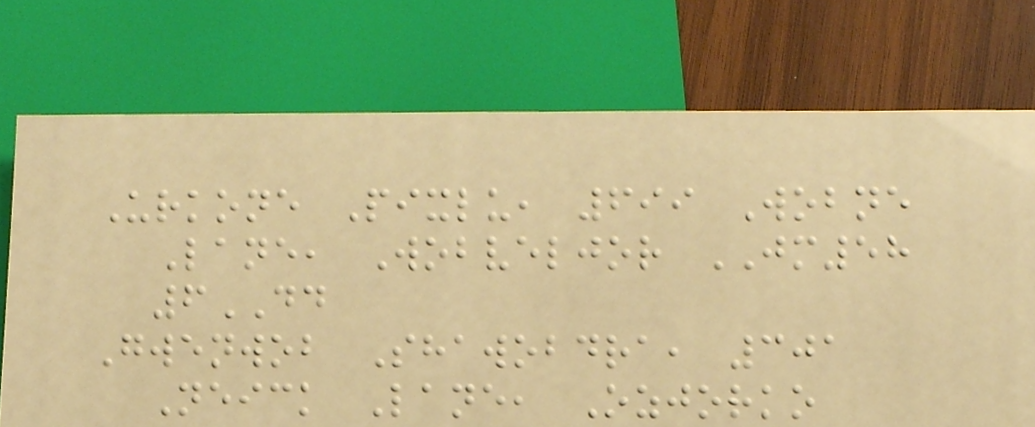Urkone Pixlu, 699 Wobne
Lane, Wobveljor JM58
6DD
Gwenwob Shawobdra, 301
Neick Lane, Ozjorko
